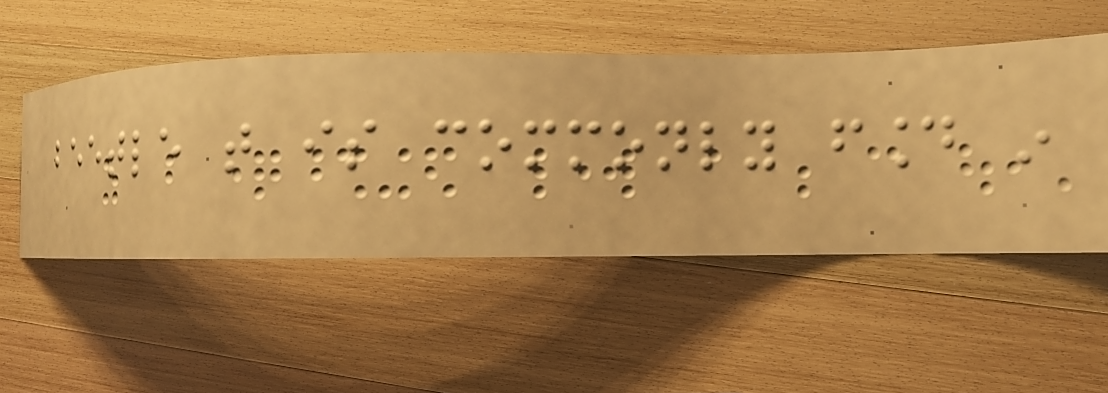beetle that is commonly found in
